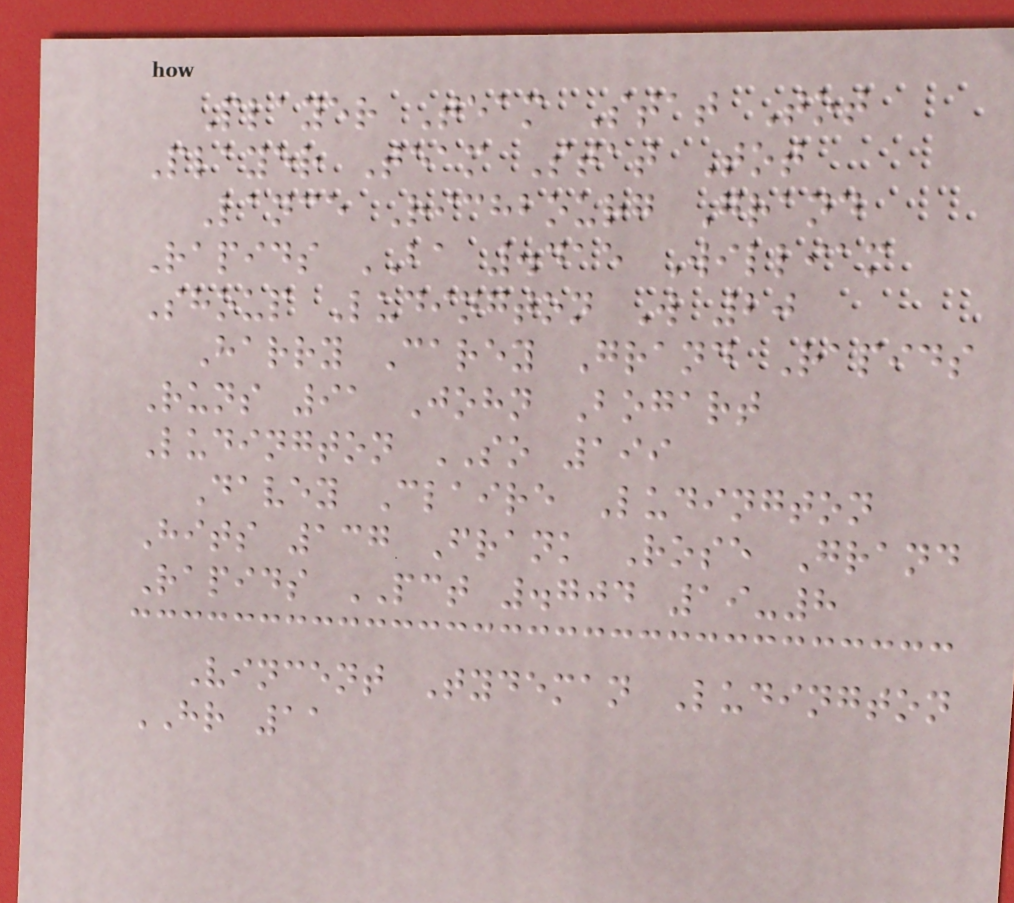Player Team Stat Tot
Player Team Stat Tot
Lance Richbourg Grand
Rapids BA .415 William
Shoup Ludington W 20
Harry Carey Grand Rapids
Runs 91 John Bogart
Ludington SO 199
Davey Claire Ludington
Hits 137 Frank Rose Grand
Rapids PCT .704 19-8
Vincent Tydeman Ludington
HR 11
